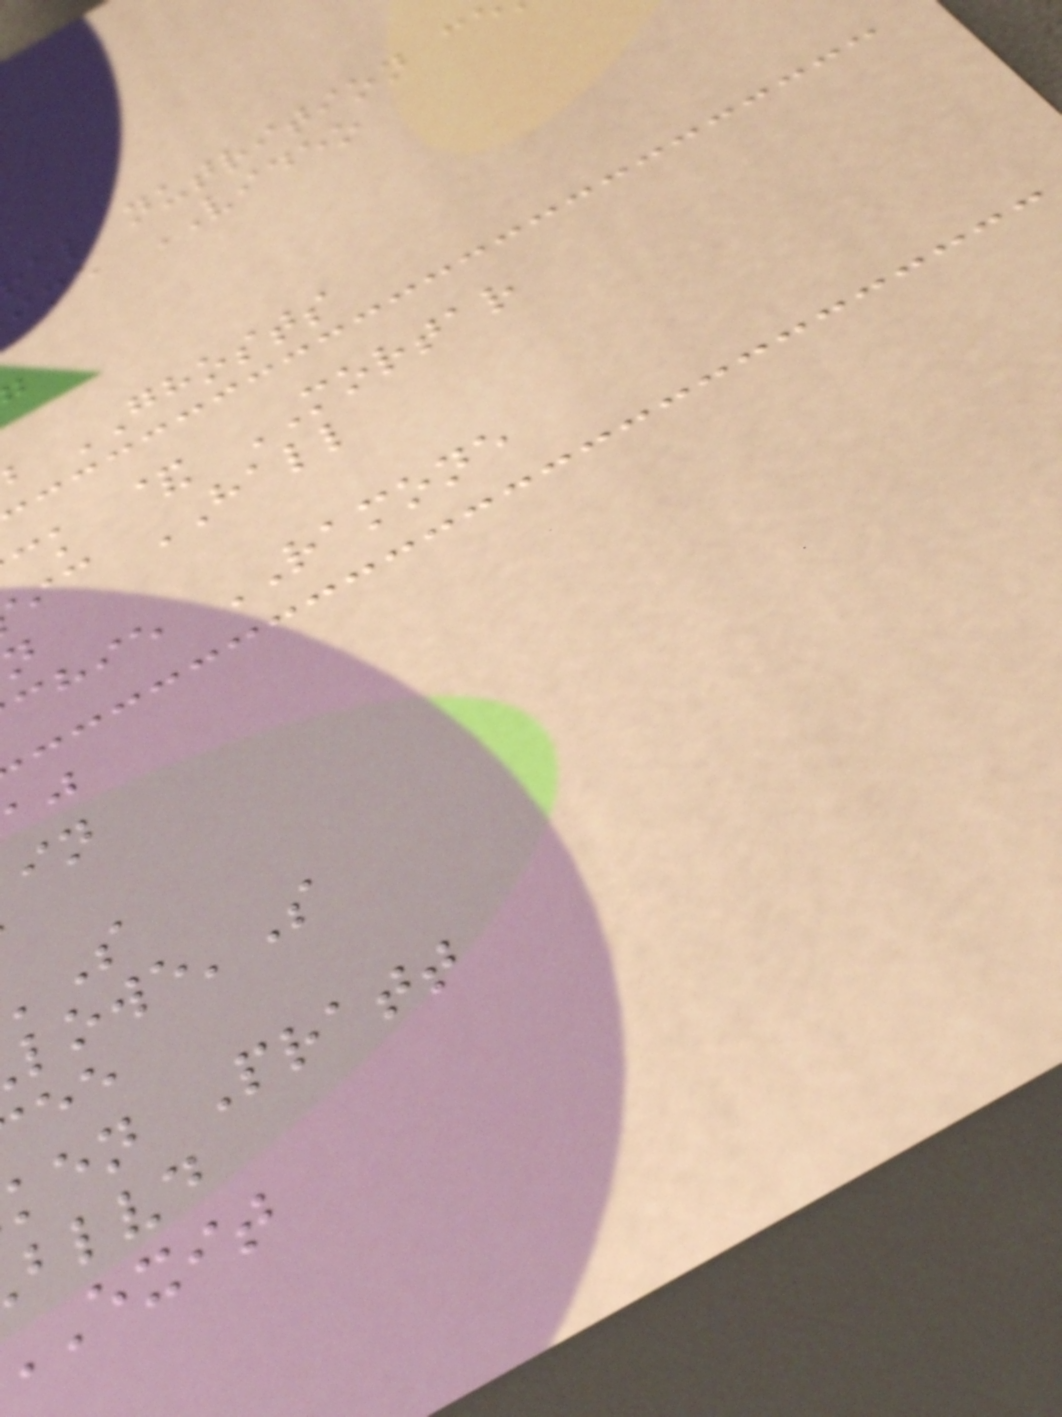al nutrition
ime VIDEO
GHOSTS
ck & MORTAR
ic HALL
chie RAMONE
ken Pratt
blvd
exit
